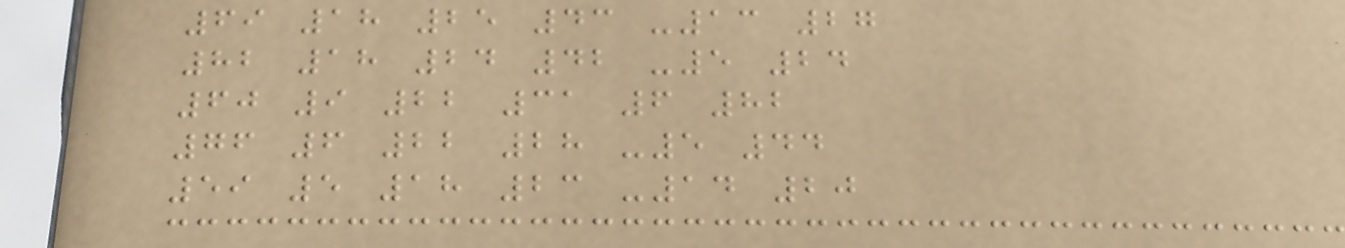69 18 25 43 -13 27
82 18 24 42 -5 24
60 9 22 31 6 82
76 6 22 28 -5 44
59 5 18 23 -14 20
